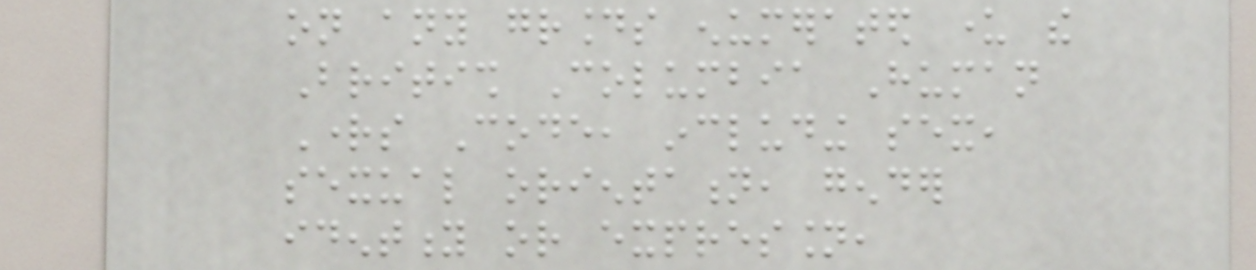on any grounds enumerated under the
British Columbia Human
Rights Code, including sex,
sexual orientation, gender
identity or expression,
